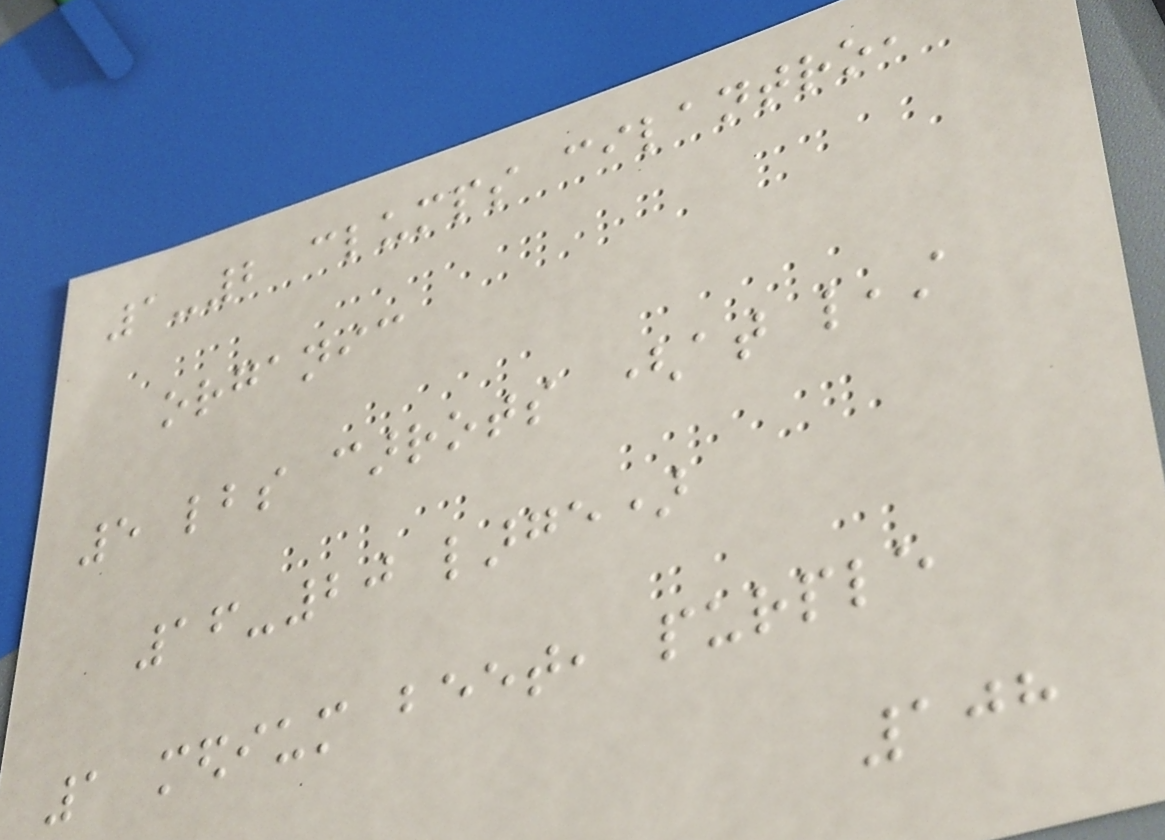1-2 clumps cilantro,
organic
5 lbs carrots (at least
16-20 large)
1 medium beet, purple
108
